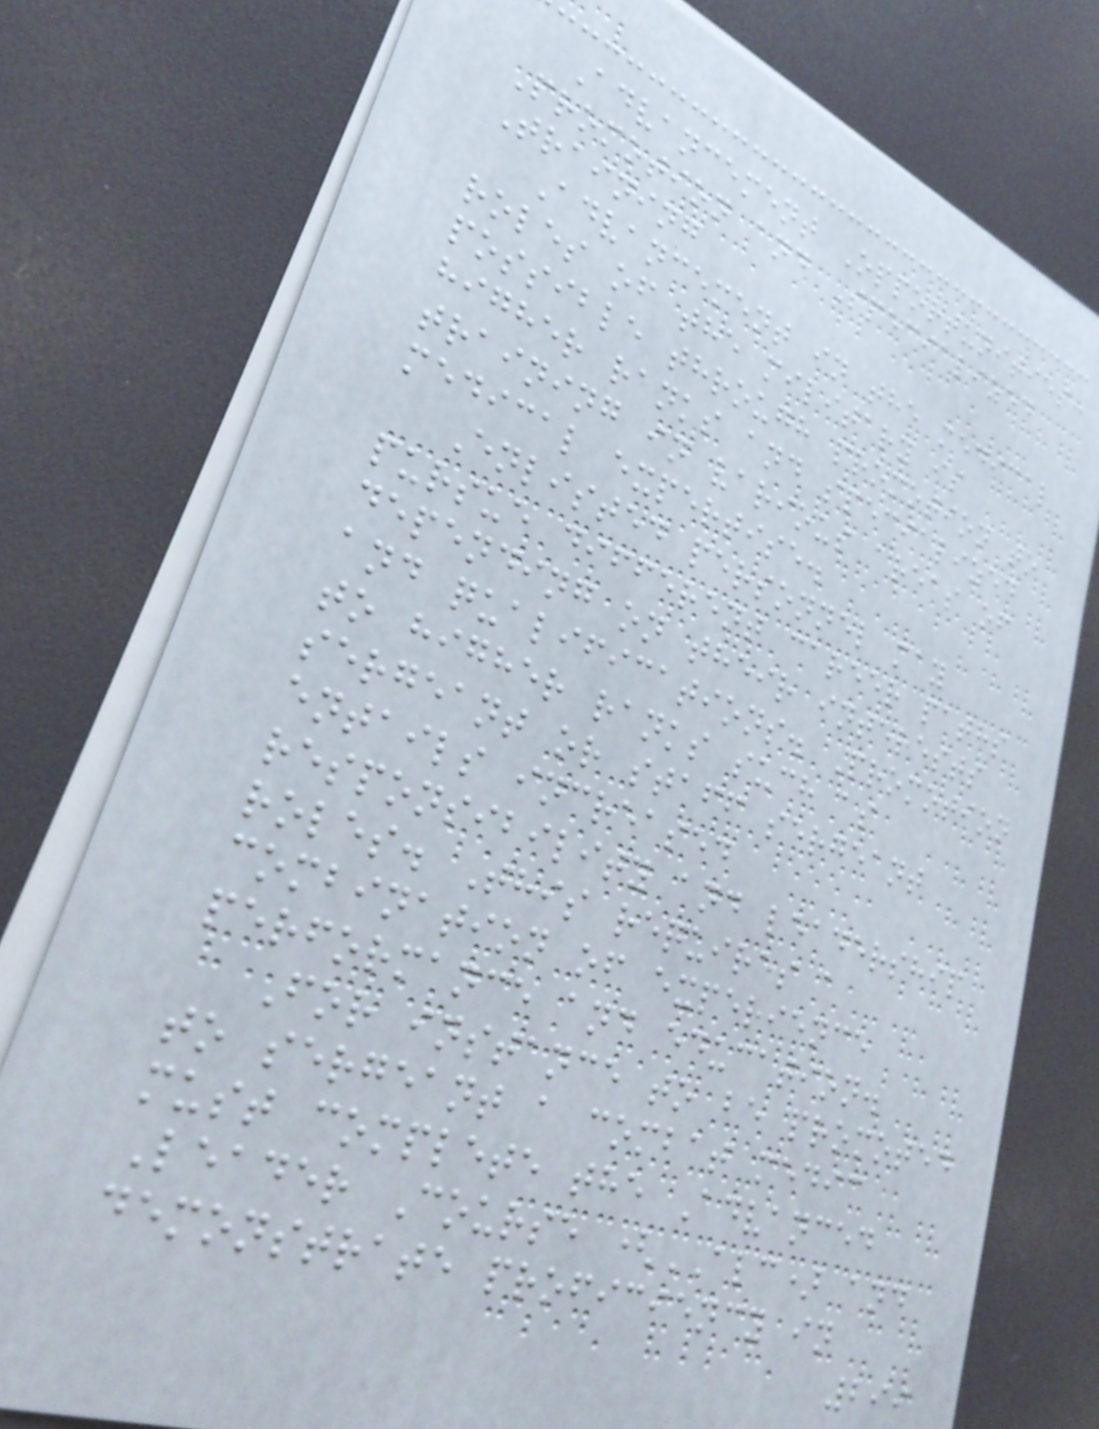Advancement Opportunities:
Promotion and Specialized
Training
Advancement in the medical
roles of the military is
possible through promotion to
higher ranks and specialized
training in various areas of
medical expertise.
Enlisted personnel may
pursue different career paths
depending on their interests
and qualifications. Promotion
to higher ranks such as
sergeant or staff sergeant
entails increased
responsibility and leadership
roles. This requires a
combination of experience
performance and education.
For instance to be promoted
to sergeant a combat medic
must complete the Advanced
Leader Course (ALC) and
demonstrate proficiency in
299
